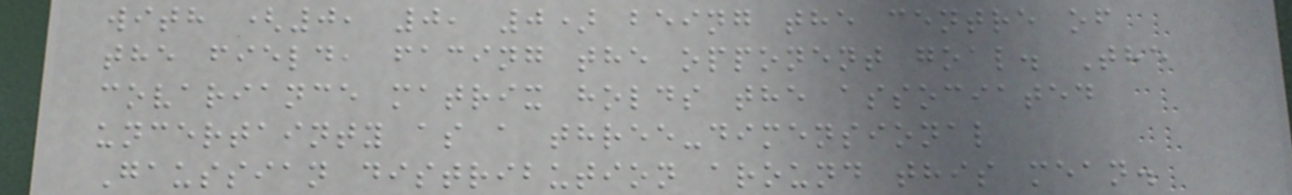with (0, 0, 0) being the centre of
the field, facing the opponent goal. The
covariance matrix holds the associated
uncertainty as a three-dimensional
Gaussian distribution around this mean.
